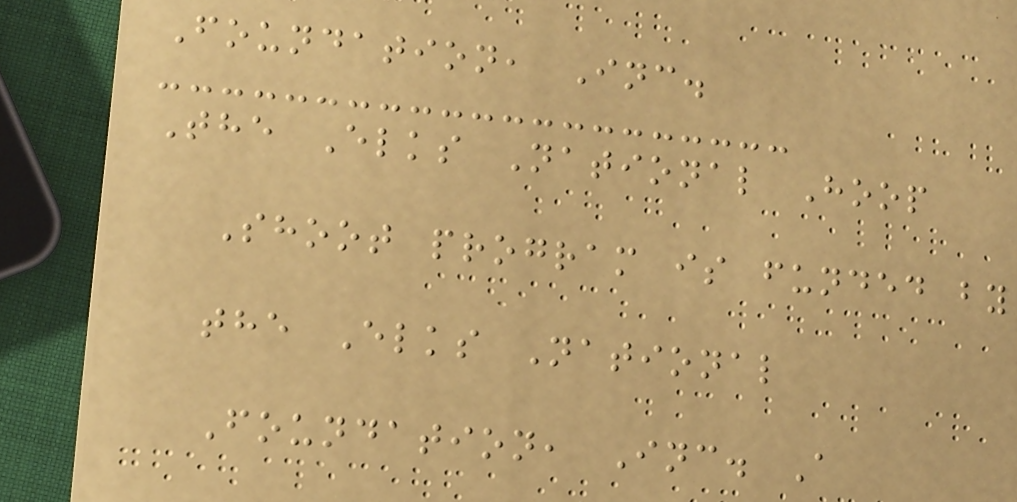Foundation, Inc.
The Elks National Hoop
Shoot program is funded by
the Elks National
Foundation, Inc. A
